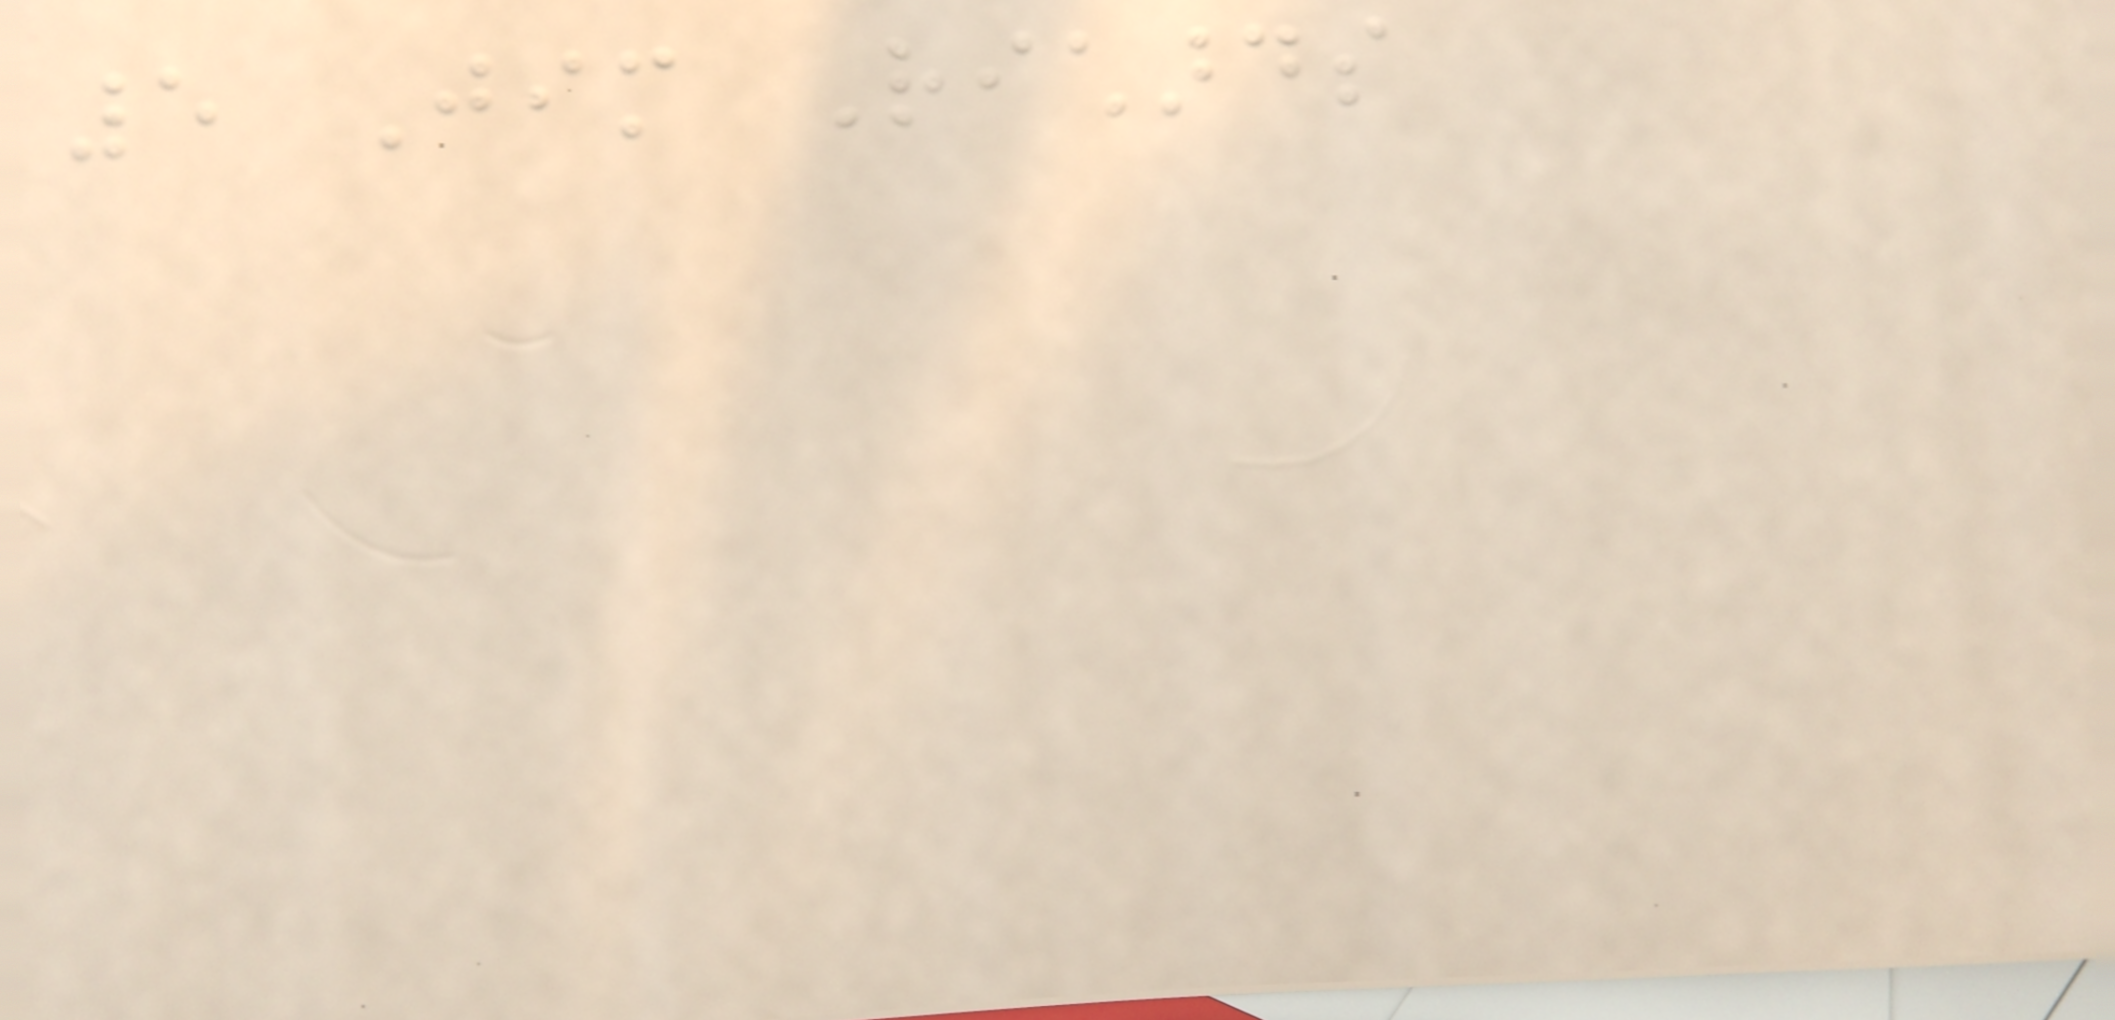5 Jim Richards
